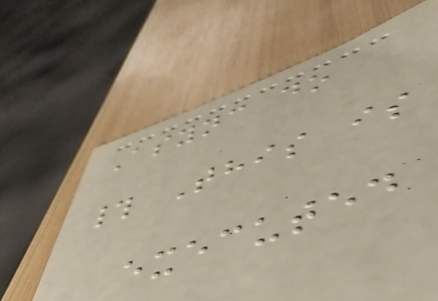Async do
# This is
executed
